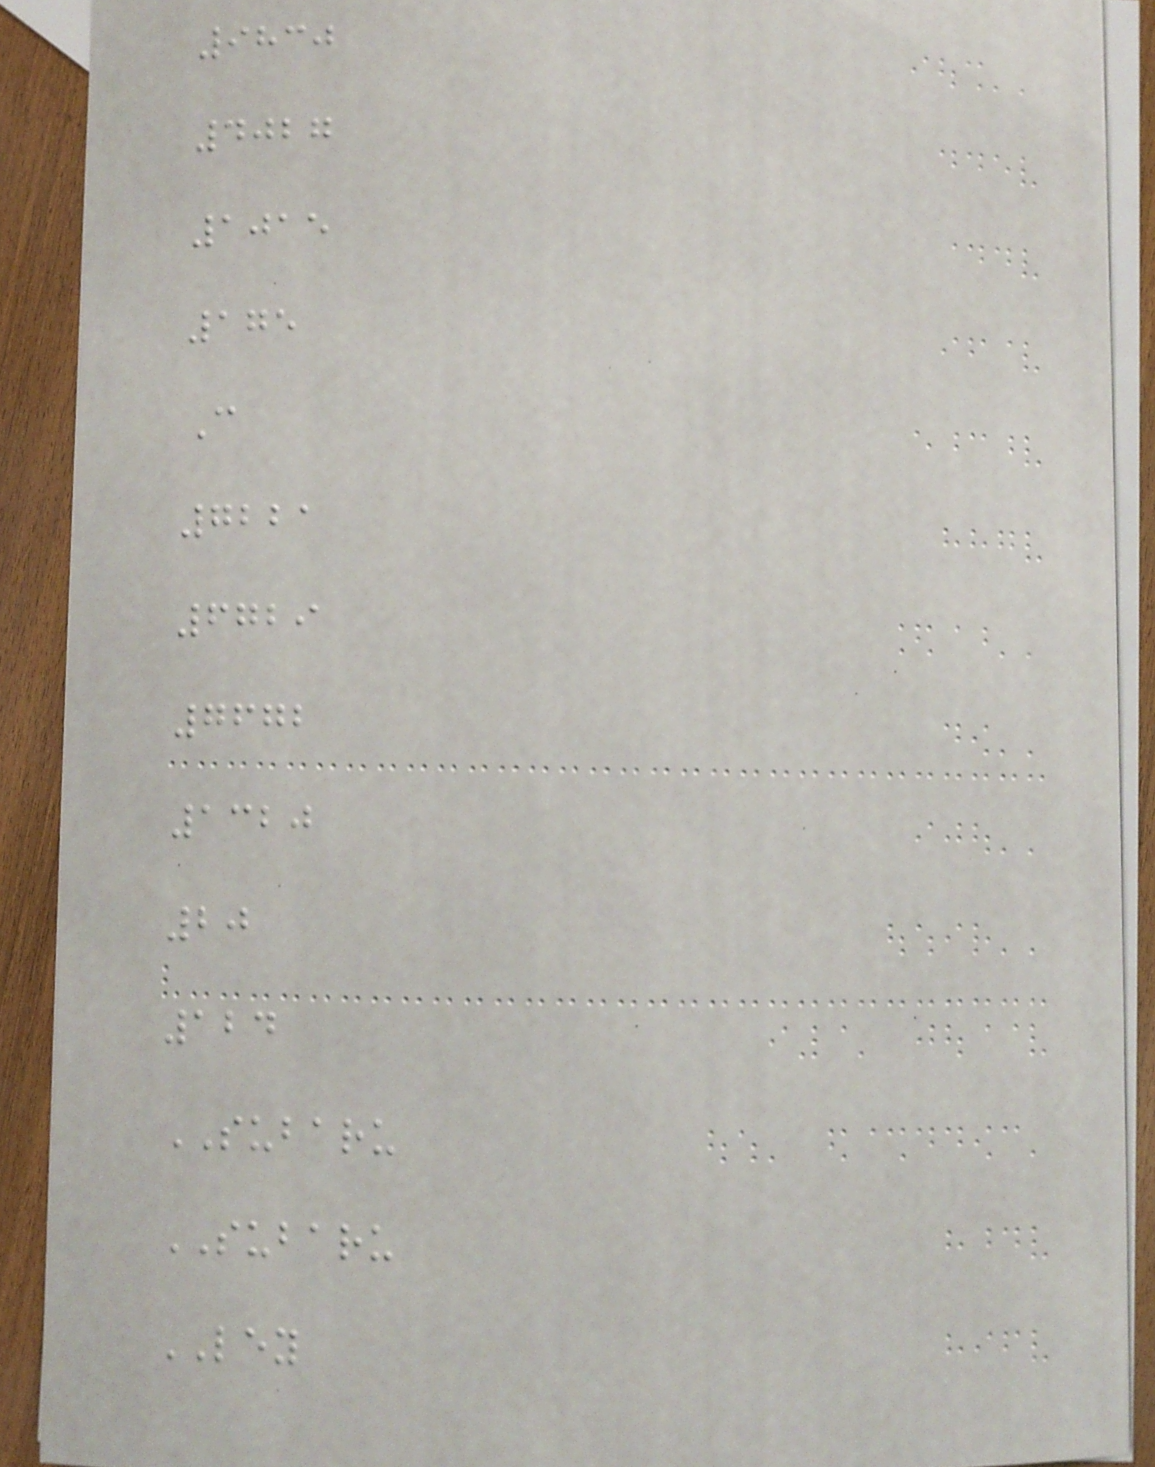9830
4027
1015
175
C
7221
6729
7672
1320
20
124
SUBARU
SUBARU
LEY
